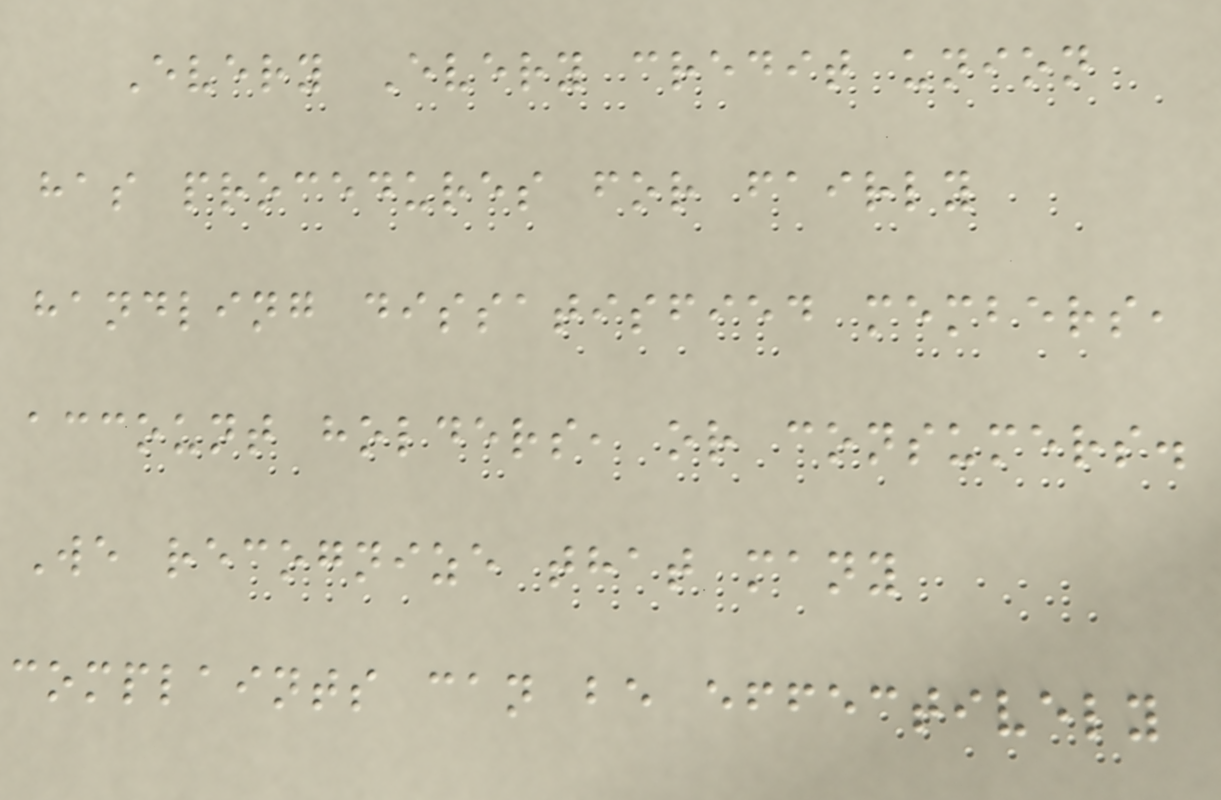Every Every credit union
has procedures for fairly
handling dissatisfied members,
account holders, or consumers.
We recognize that many
complaints can be effectively
